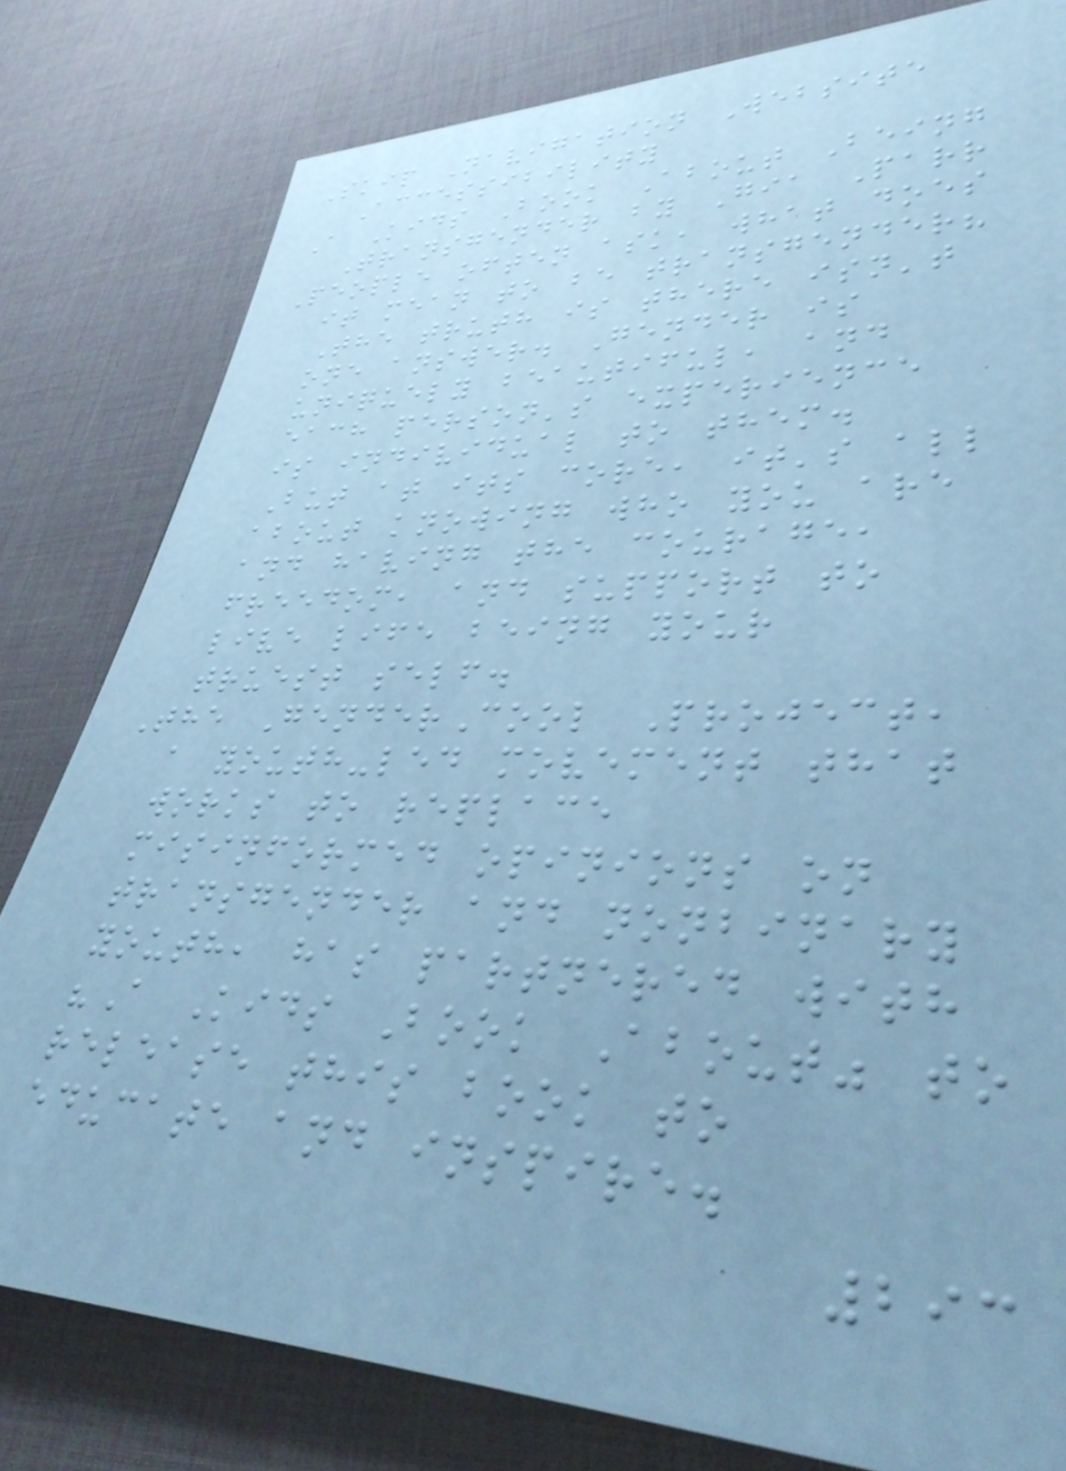Skip Navigation Website
Accessibility
A Kids Book About Being
Transgender by Gia Parr
People often ask, what does
it mean to be transgender?
The truth is there isn't
one answer. Gender is
uniquely beautiful, and
each person's experience
is individual to them.
But at its core, it's all
about knowing who you are
and having the courage,
freedom, and support to
live life being your
truest self.
The GenderCool Project,
a youth-led movement that
works to replace
misinformed opinions on
transgender and nonbinary
youth, has partnered with
"A Kids Book About" to
release this book to
educate and inspire.
293
